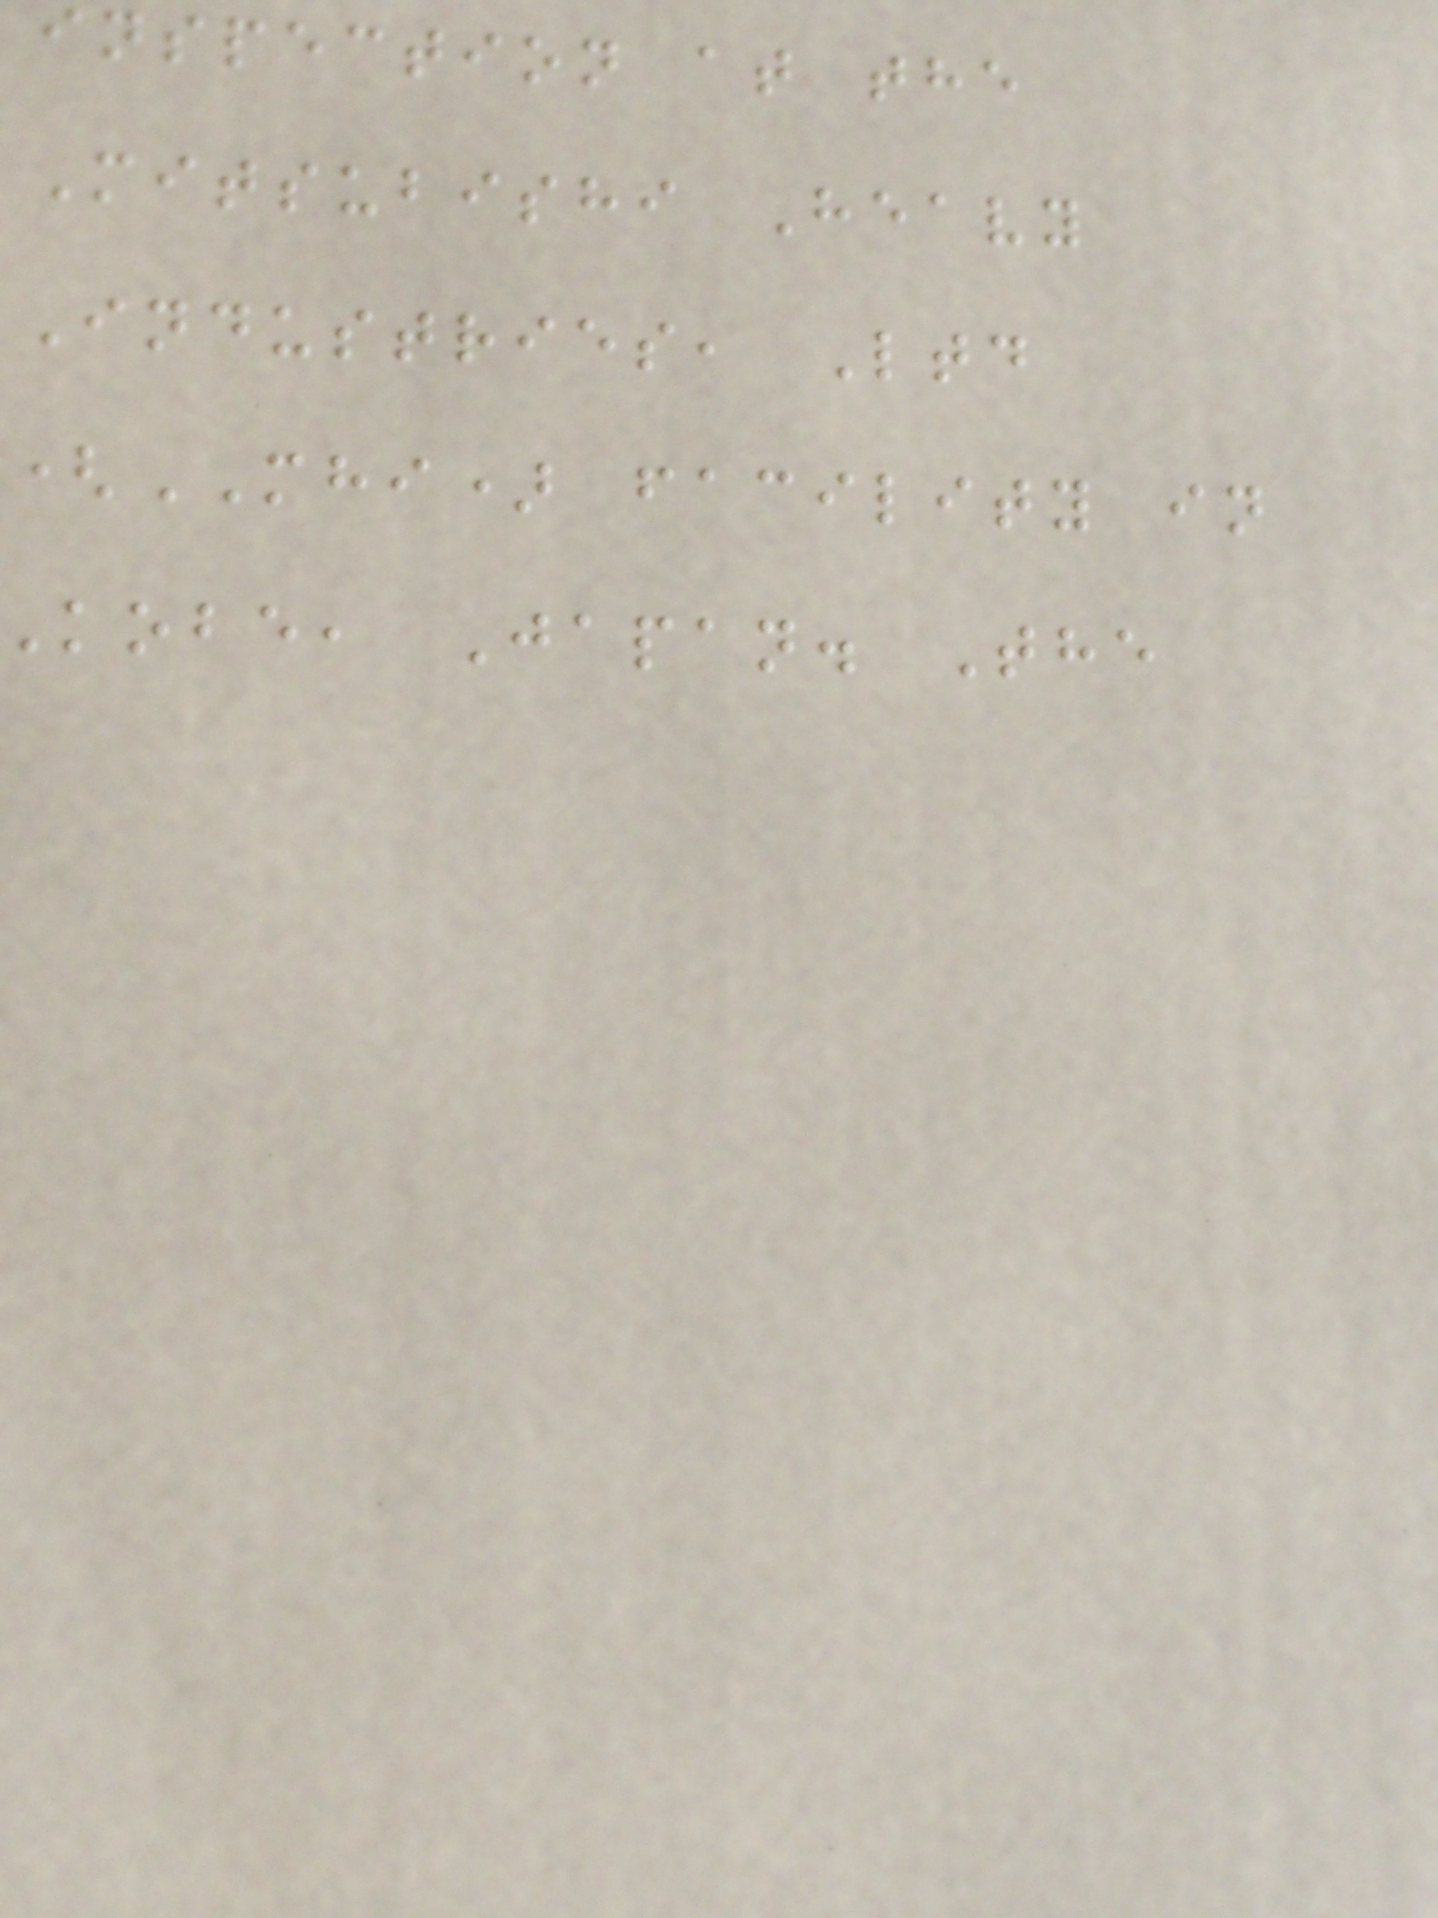inspection at the
Mitsubishi Heavy
Industries, Ltd
(MHI) facility in
kobe, Japan. The
